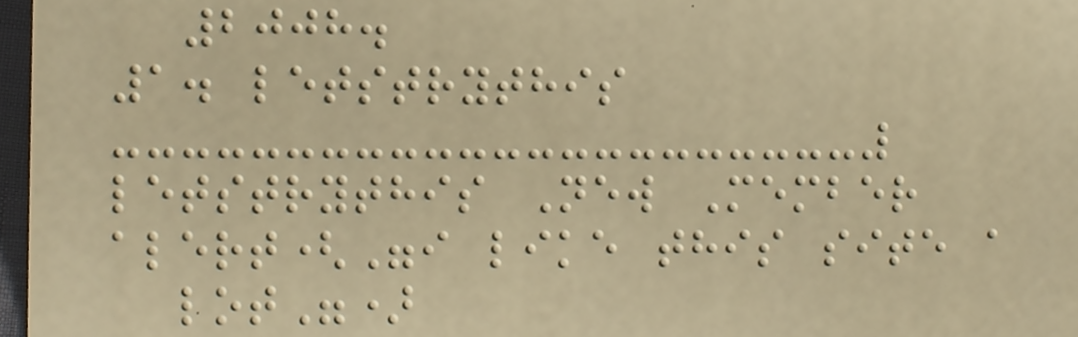2008.
1. letstrythis
letstrythis New Member
alert("i like this site a
lot")
